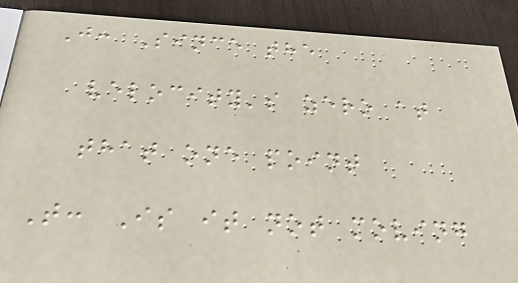J: Since the
velocity's zero at
that one point
T: Is it not moving
